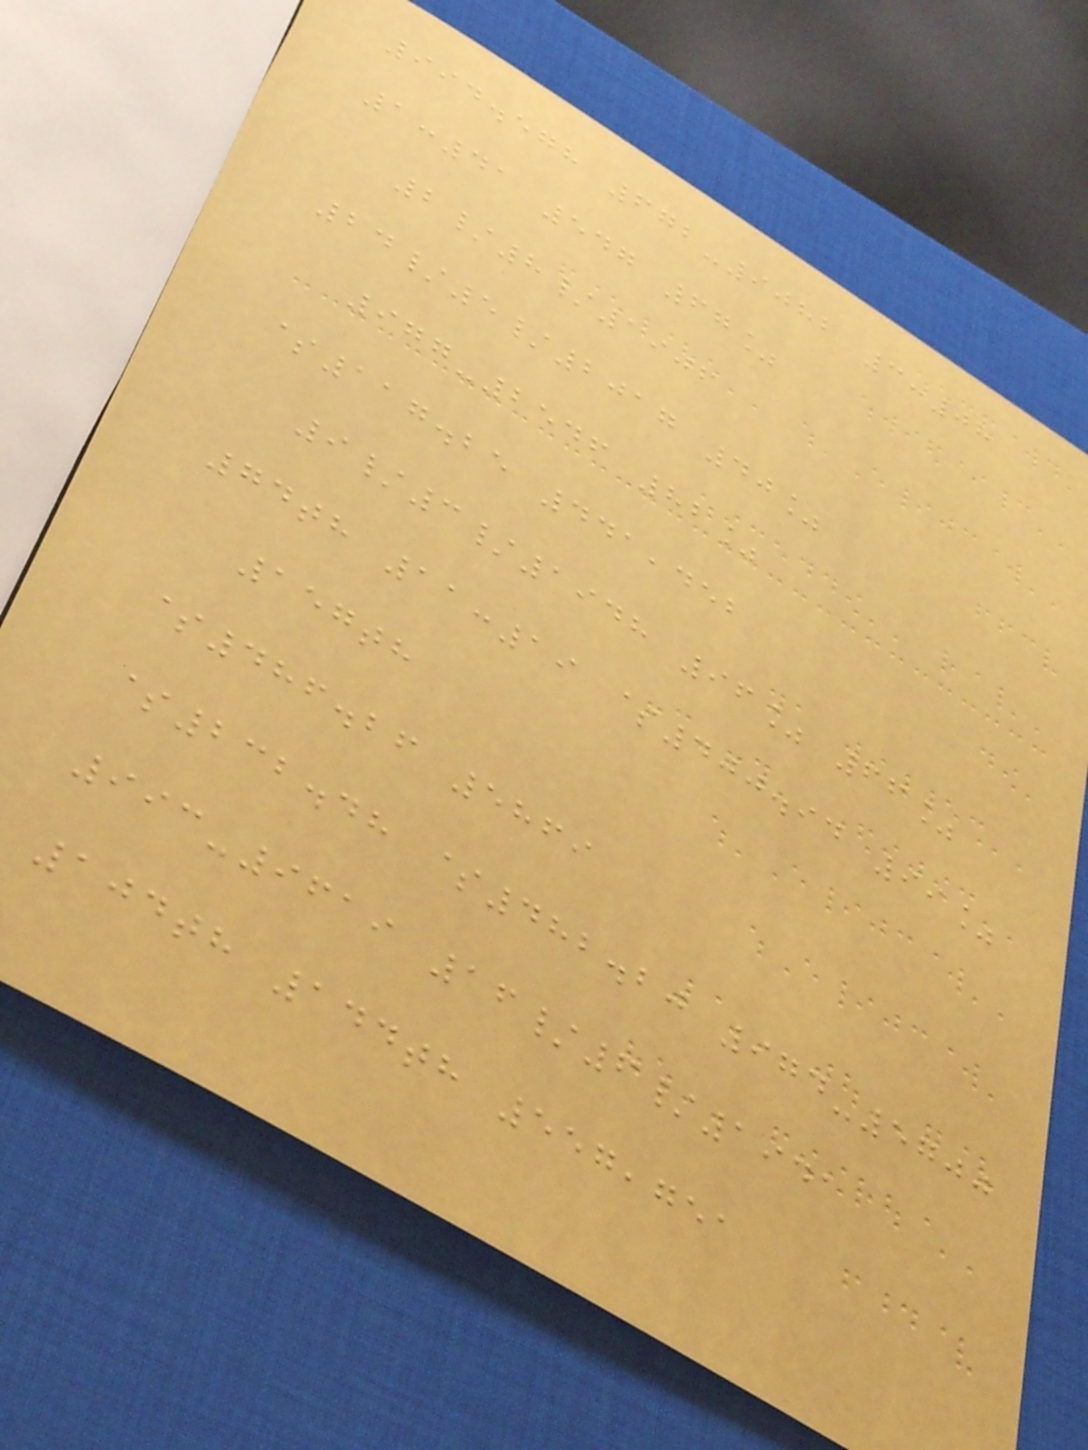994.578 672-9082 3:08
1:41 547 67%
2/8/1906
24/5/2017 40%
977-2546 82%
$117.25 441,452
9/3/1948 96% 66%
74th 11:19 $400.94 99%
157th
$486.26 5869
$232.48 $482.20 974-5700
993-9619 16/6/1941
104th 144th 557,751
